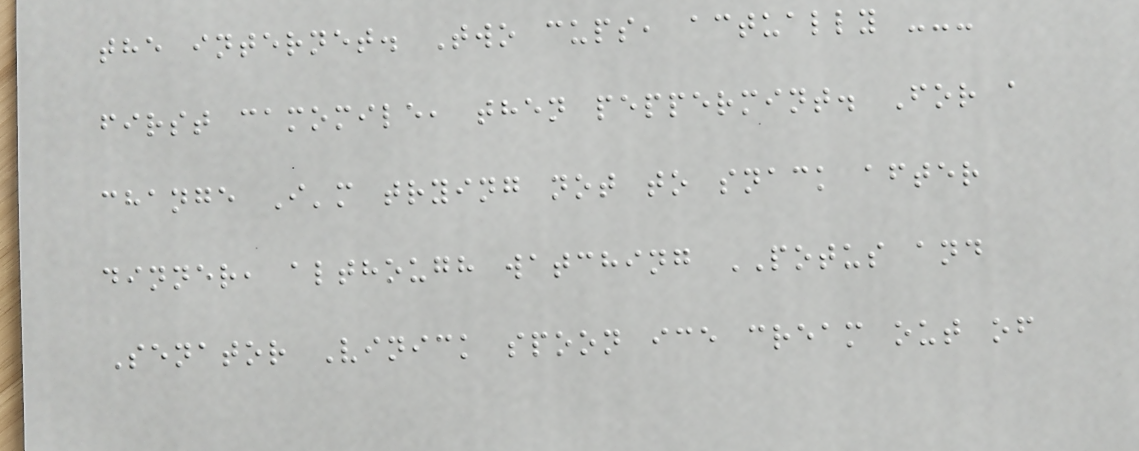the internet. Two cups, actually ---
first camomile, then peppermint. For a
change I'm trying not to snack after
dinner, although watching POTUS and
Senator Vinick spoon ice cream out of
